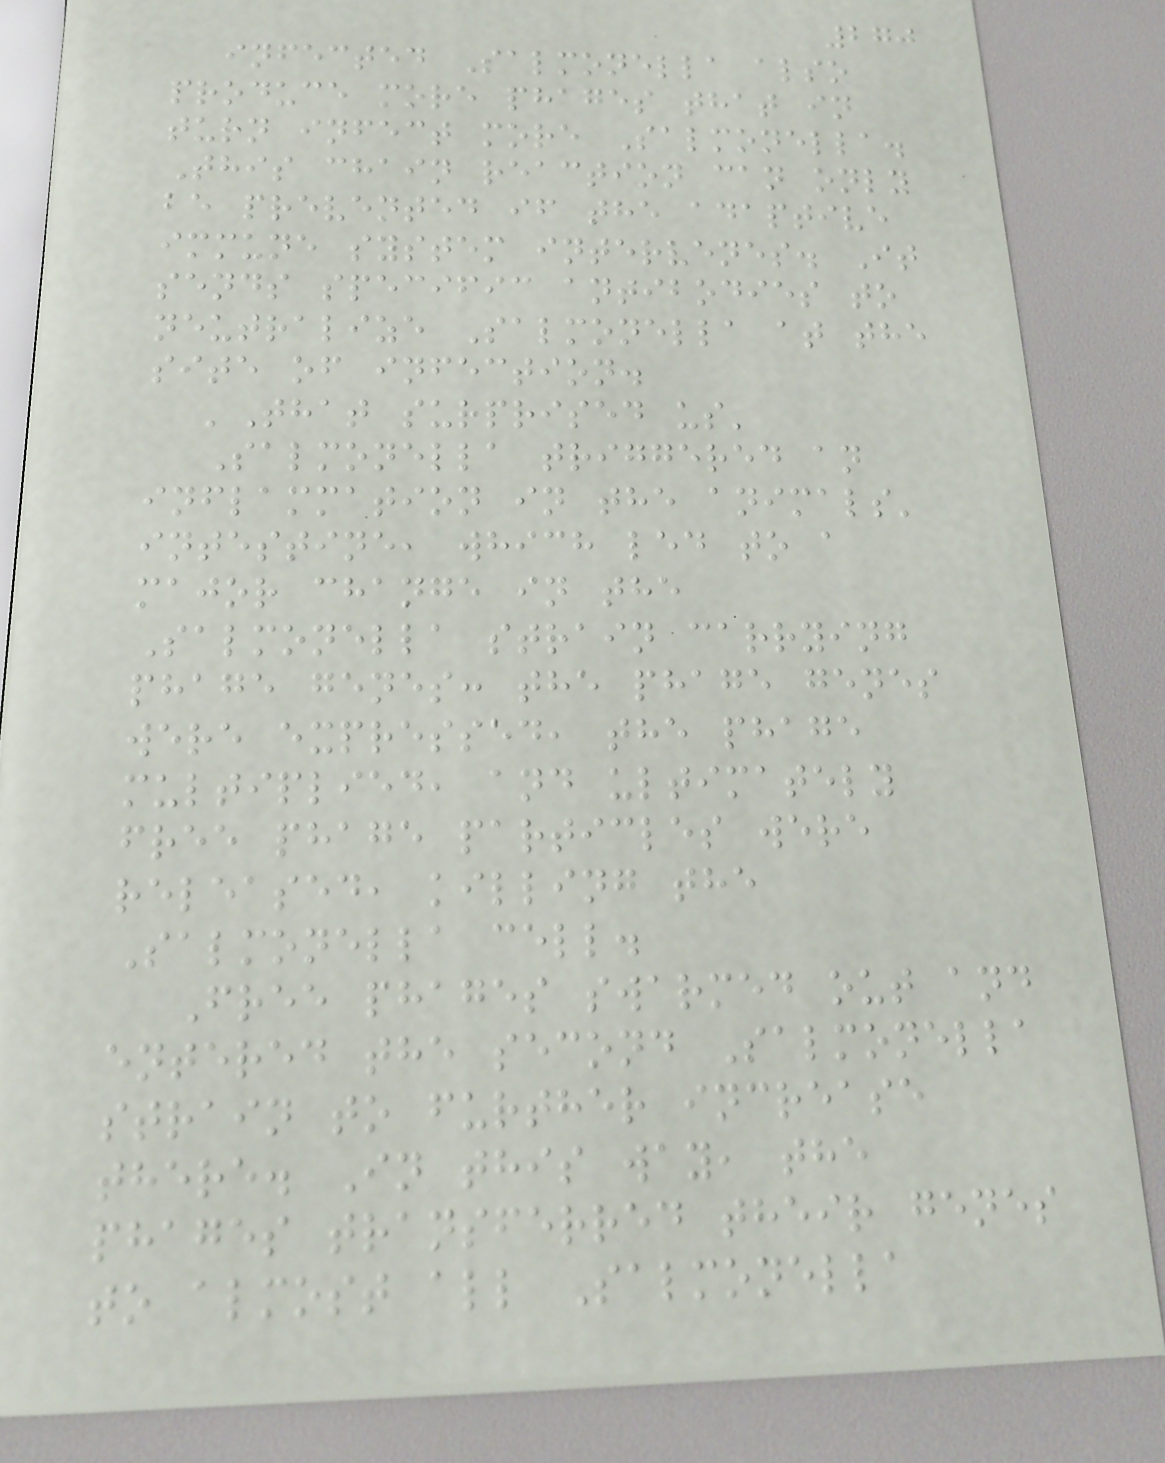270
infected Salmonella also
produce more phages that in
turn infect more Salmonella.
This chain reaction can only
be prevented if the adaptive
immune system intervenes. It
sends specific antibodies to
neutralize Salmonella at the
site of infection.
'That surprised us'
Salmonella triggered an
inflammation in the animals'
intestine, which led to a
major change in the
Salmonella strain carrying
phage genes: the phage genes
were expressed, the phage
multiplied, and ultimately
free phage particles were
released, killing the
Salmonella cell.
Free phages swarmed out and
entered the second Salmonella
strain to further increase
there. In this way, the
phages transferred their genes
to almost all Salmonella
